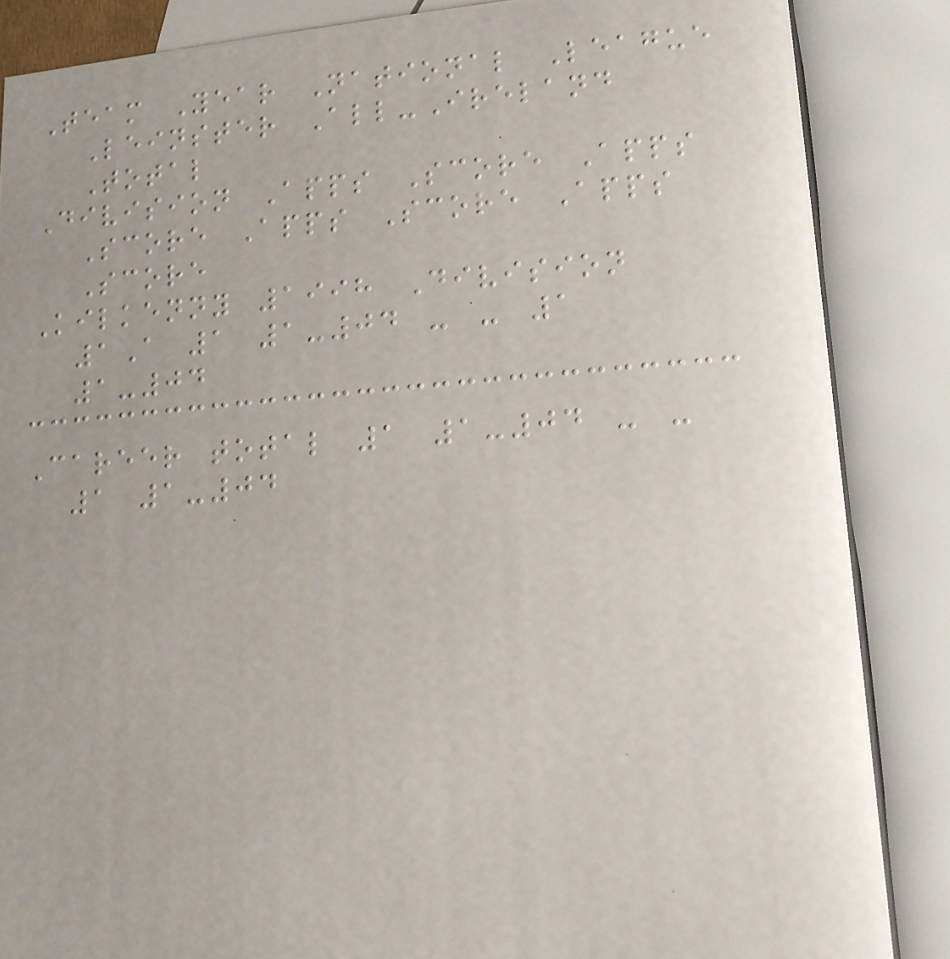Team Year National League
Leinster All-Ireland
Total
Division Apps Score Apps
Score Apps Score Apps
Score
Kilkenny 1998 Division
1A 1 1-04 - - 1
1-04
Career total 1 1-04 - -
1 1-04
